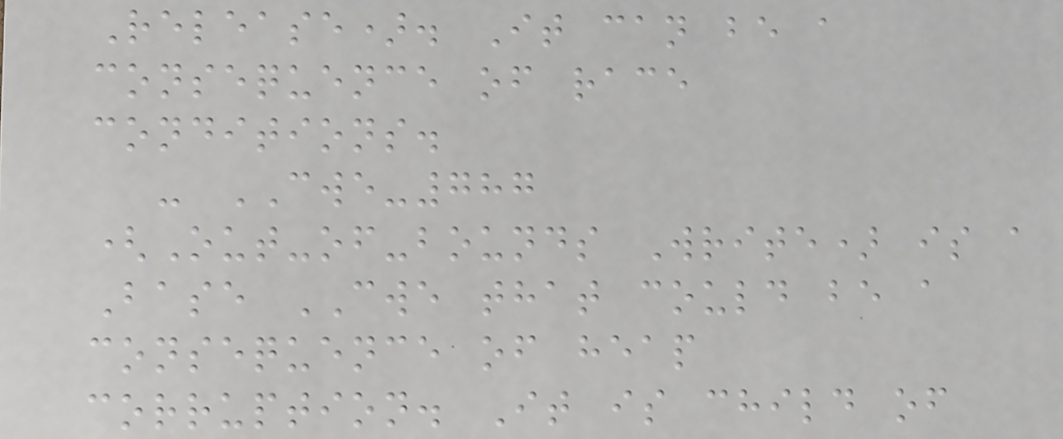Release). It can be a
consequence of race
conditions.
- CWE-787
(Out-of-bounds Write) is a
Base CWE that could be a
consequence of heap
corruption. It is child of
